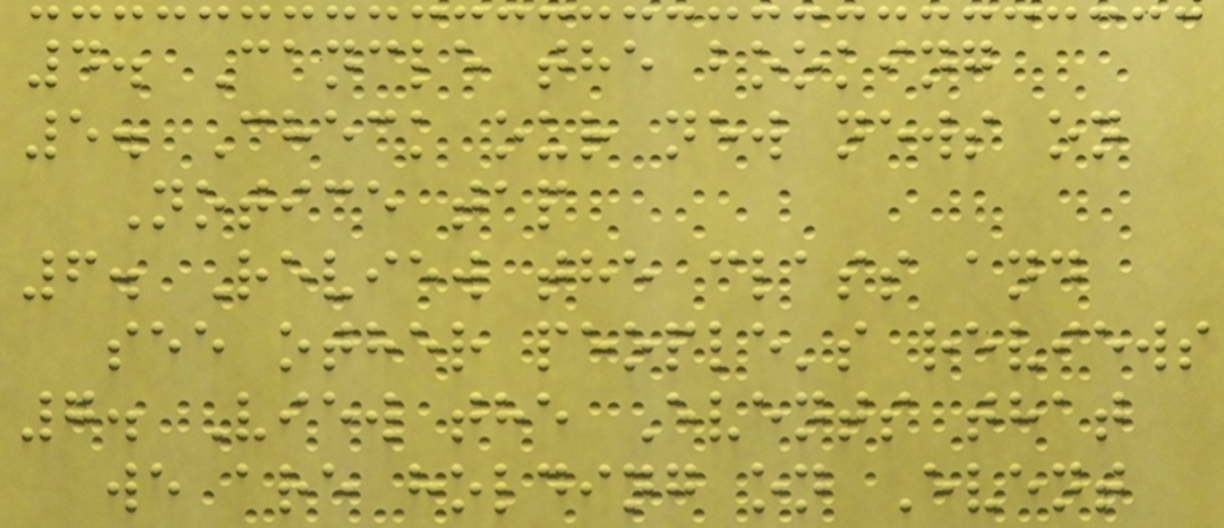4. Cancle the booking
5. Check our new news on
Notice tap
6. Review the class and
see other people's reviews
7. View the Events that
we are holding on Event
